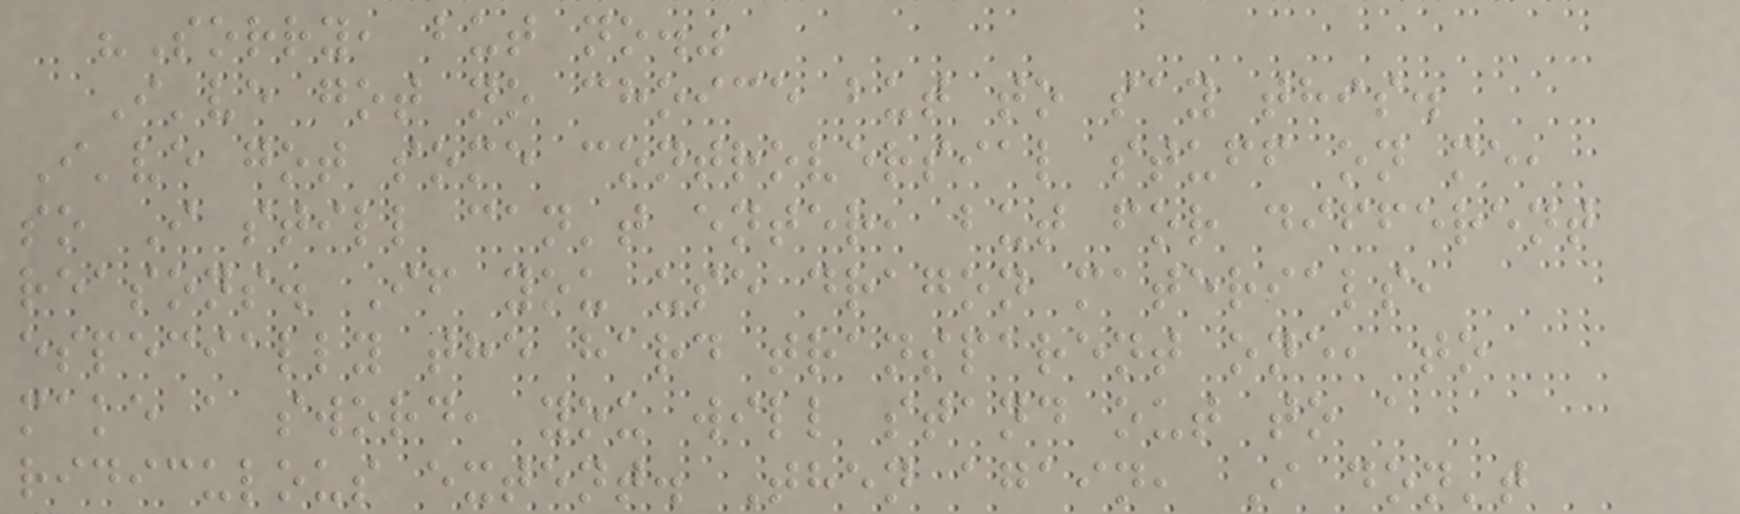"Sorry, but no."
I've got no choice but to say this.
I've got some controversial stuff on me,
so I still can't enter, but for different
reasons. If you use dragon materials,
especially the hard transparent one, to
make a sword, you will stand out to a
ridiculous extent. Then again, I don't
